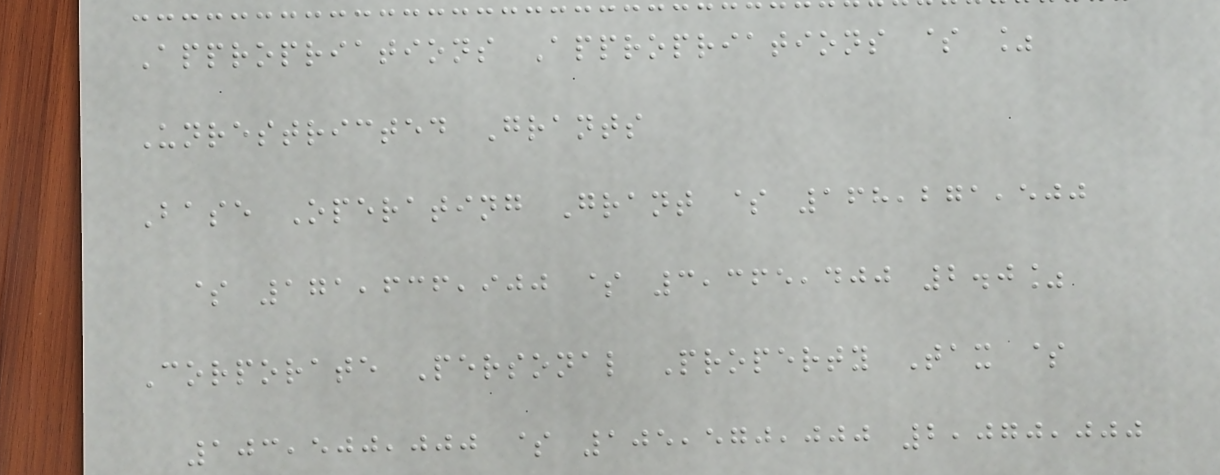Appropriations Appropriations $ %
Unrestricted Grants
Base Operating Grant $ 168,271,500
$ 171,636,900 $ 3,365,400 2.0%
Corporate Personal Property Tax $
103,500,000 $ 105,570,000 2,070,000
